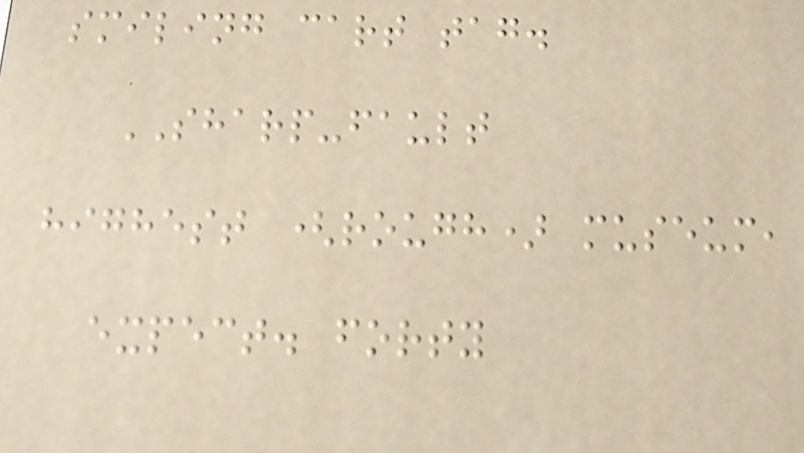smiling cart tag.
SHARP-fault
highest (rough) museum,
expect. forty
